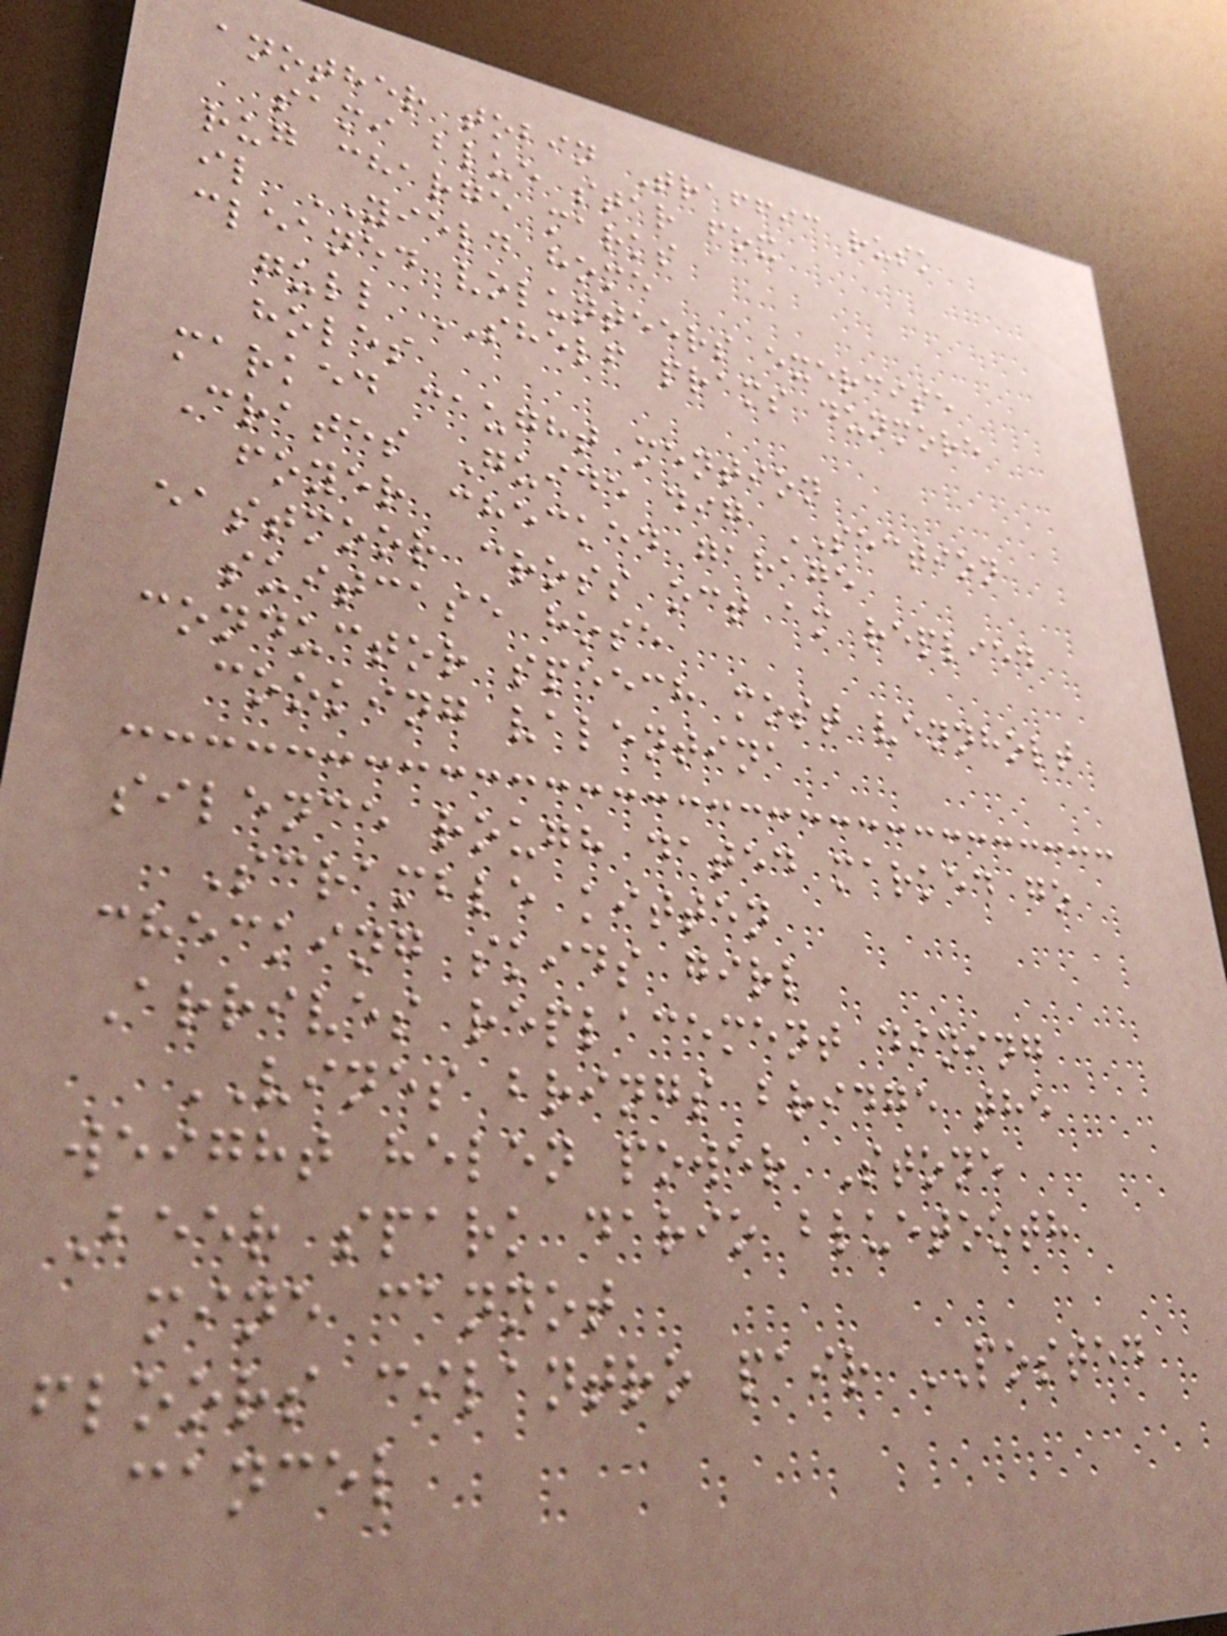another tobin Traffic rusk
sami blue star fox
rug charge marks
il YIELD home
cleaned volunteers exercise
gull SHELF prams dunmore
holes
marked caught mention
Crates Guide dig SECTION
foyer checked garage
eastmoor cross oct am replied
suitcase hose
conductor speech most vennholt
cooking valentina
silence rough dated marked go
Scramble kitten
checking skids girl
Arrives replacement dining
VINES brings bridge the
weight helen power Stone
Beer spark dario bluetooth
mine cannot
floors cilantro pair POSTED
cancel
